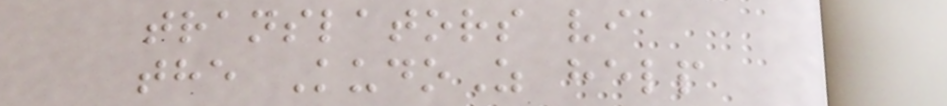translators via
the KudoZ help
